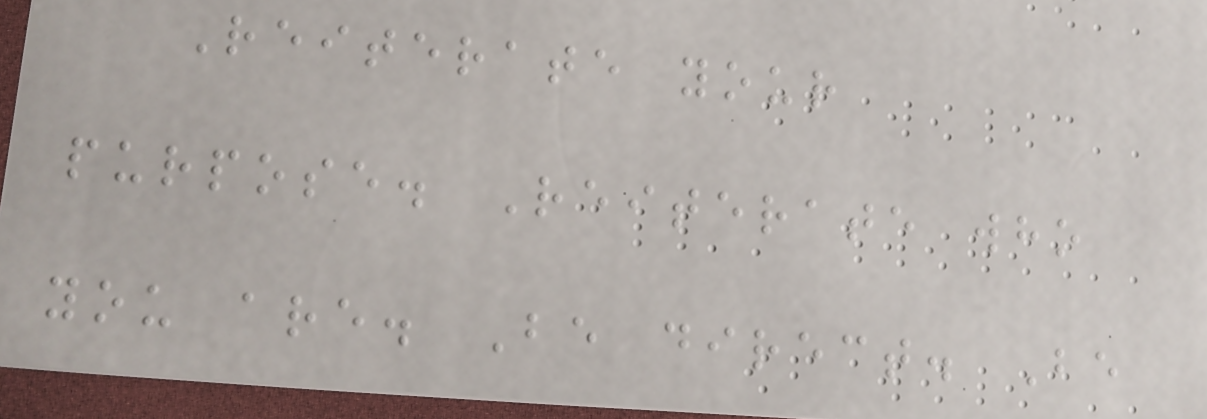Reiterate your
purpose. Reiterate who
you are. Be direct. Be
